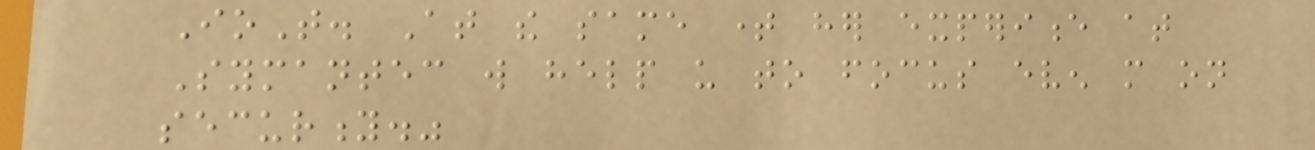IoT. At the same time her experience at
Symantec will help us to focus even more on
security."
